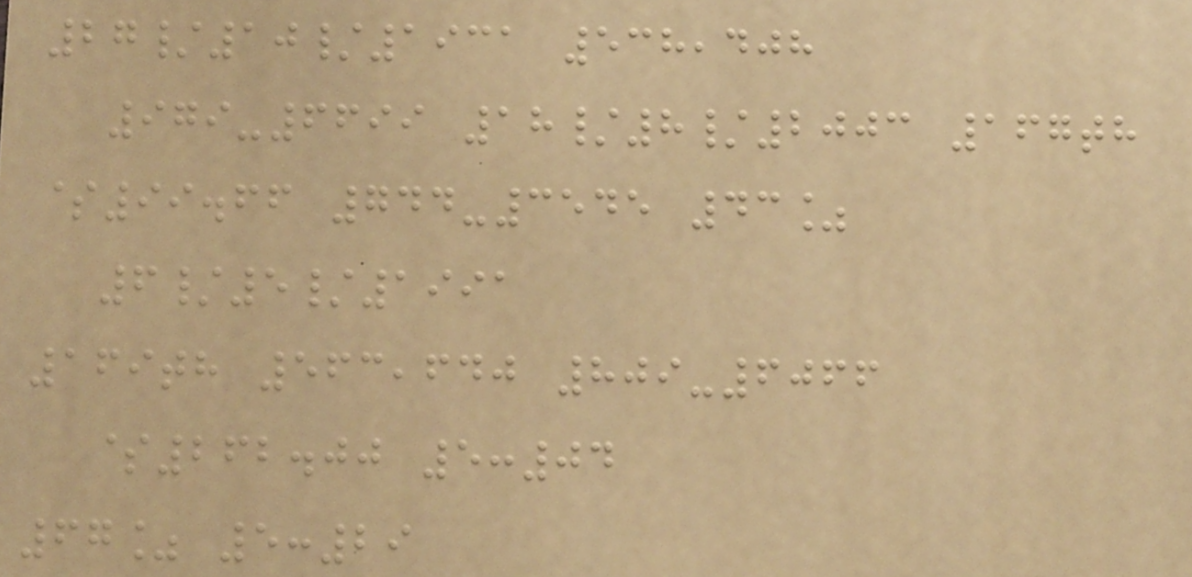27/10/1931 538,408
979-6699 18/8/2003 167th
$99.66 744-3545 43%
6/5/1991
169th 563,640 809-6066
$262.00 5:04
67% 5:29
